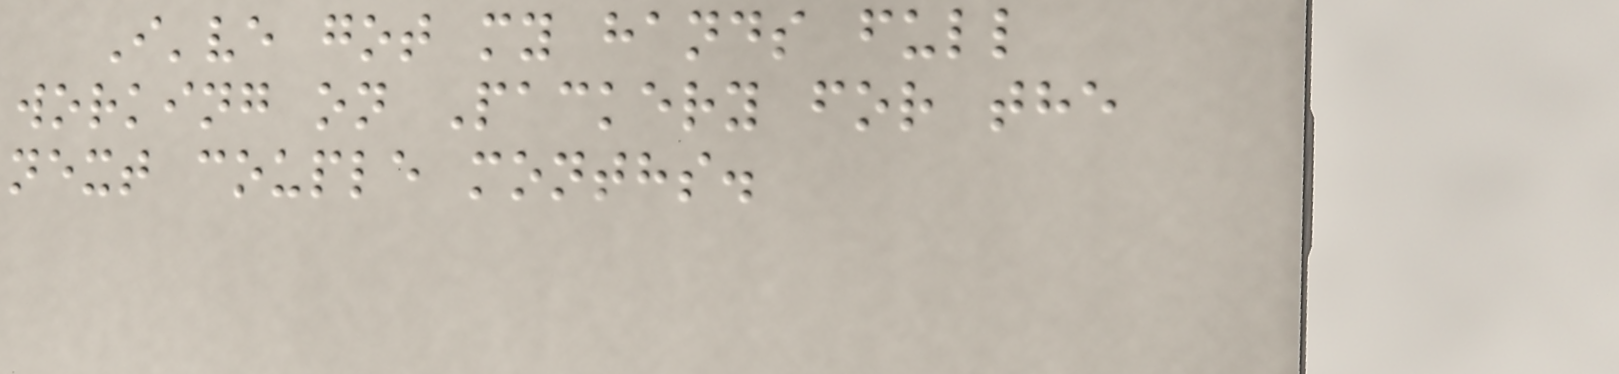I've got my hands full
working on Packery for the
next couple months.
